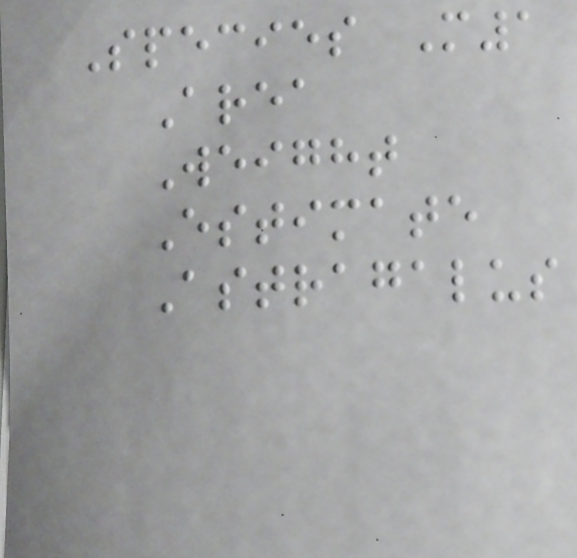Species M1
Area
Weight
Estimate
Astragalus
